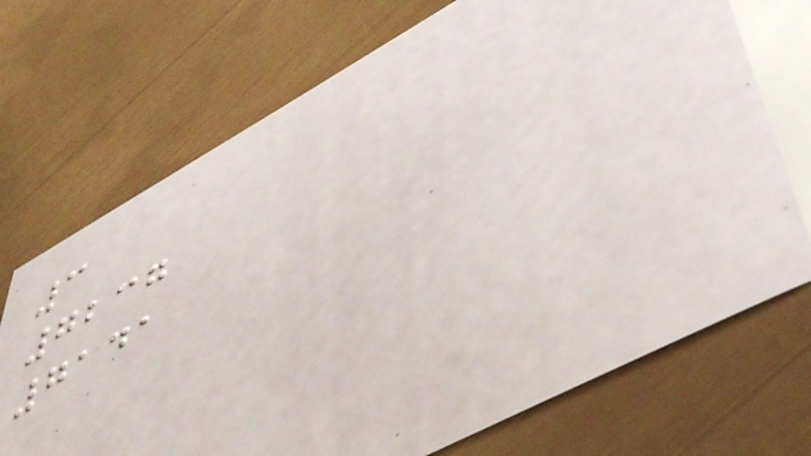3
7237
7141
